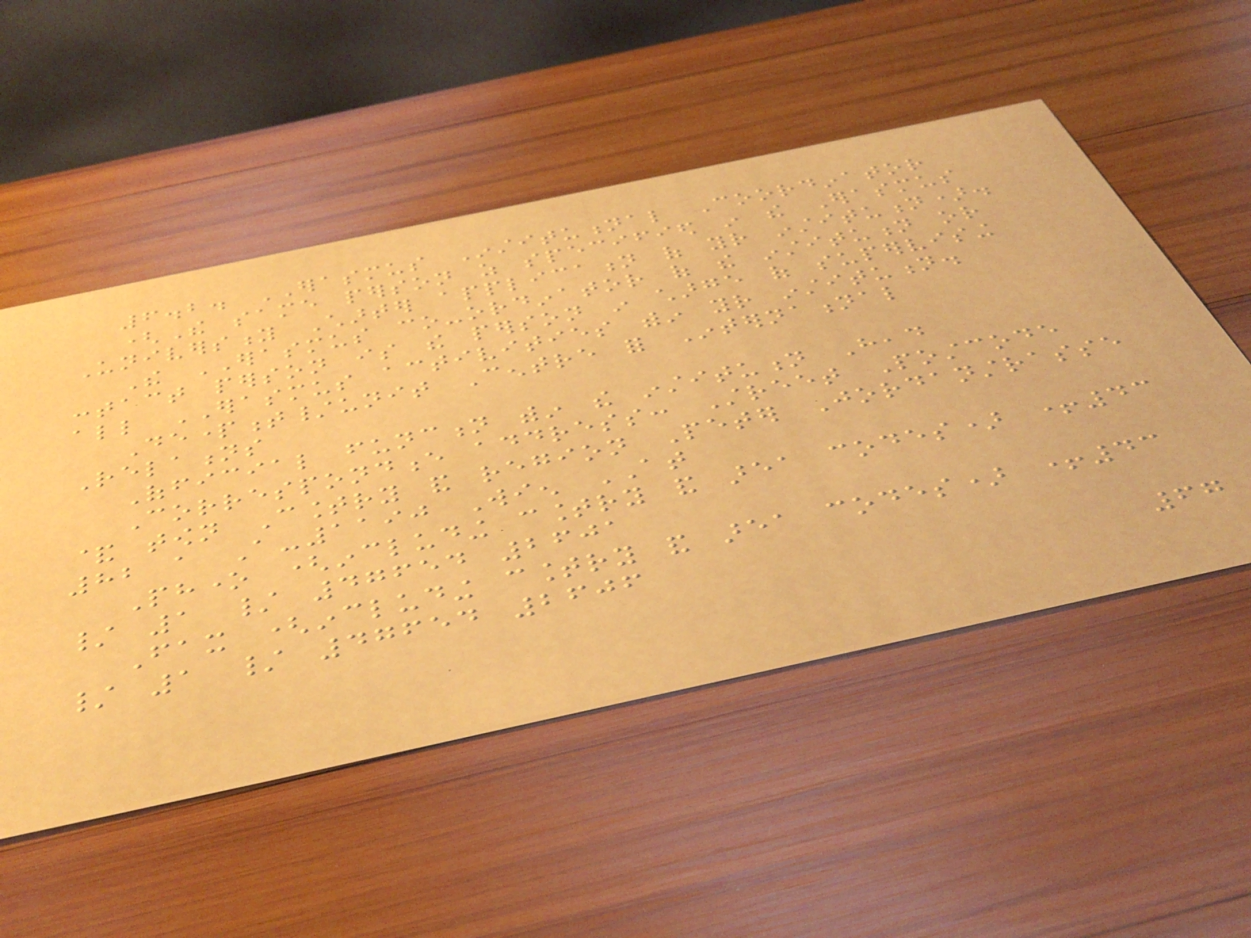6.2. ERASMUS Institutional Coordinator
(The same person as specified in the Erasmus
University Charter application of your institution).
The ERASMUS co-ordinator of the institution or
contact person is the person in charge of supervising
all ERASMUS activities within your institution.
Department/unit Centre for International
Relations
Official function within the institution Head
Correspondence address: Street Postcode
& town Country and region Peter Jordanstrasse
82 a A-1190 Wien AT
Phone (including country and area codes) +43
/ 1 / 47654 2601
Fax (including country and area codes) +43
/ 1 / 47654 2606
67
